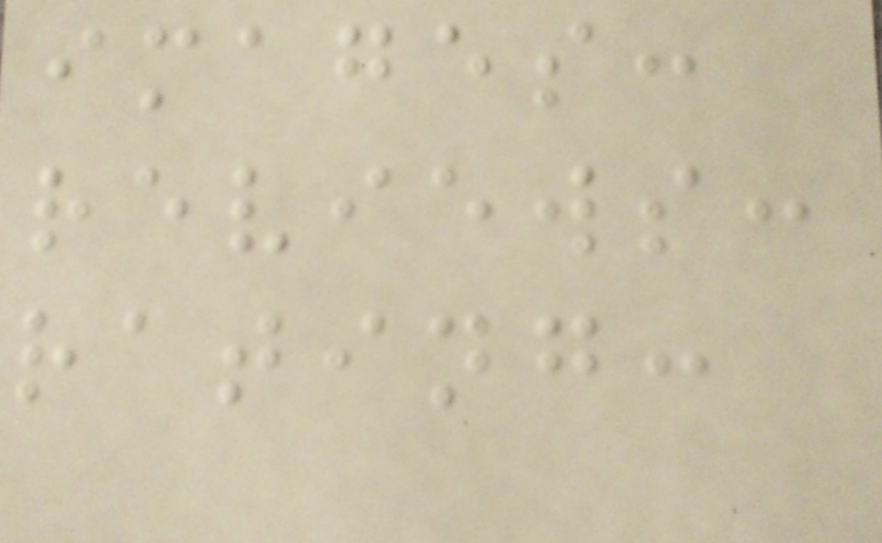images:
reviews:
rating:
